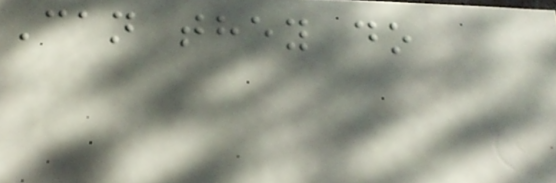Can they do
